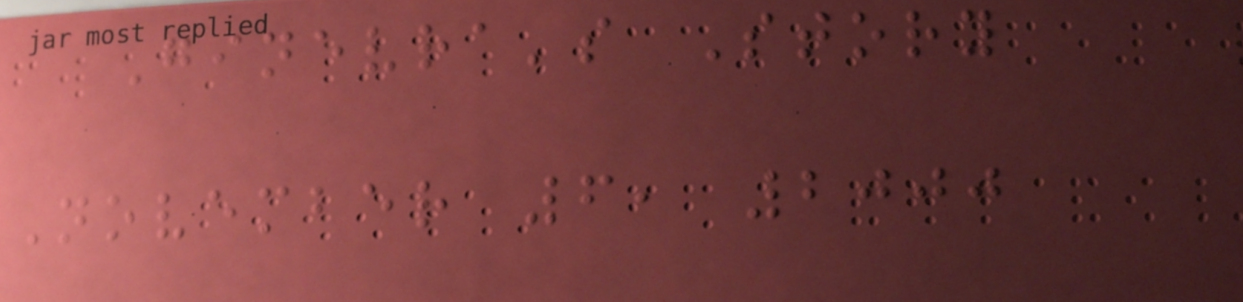Ginevra's Story
November 6, 2000
